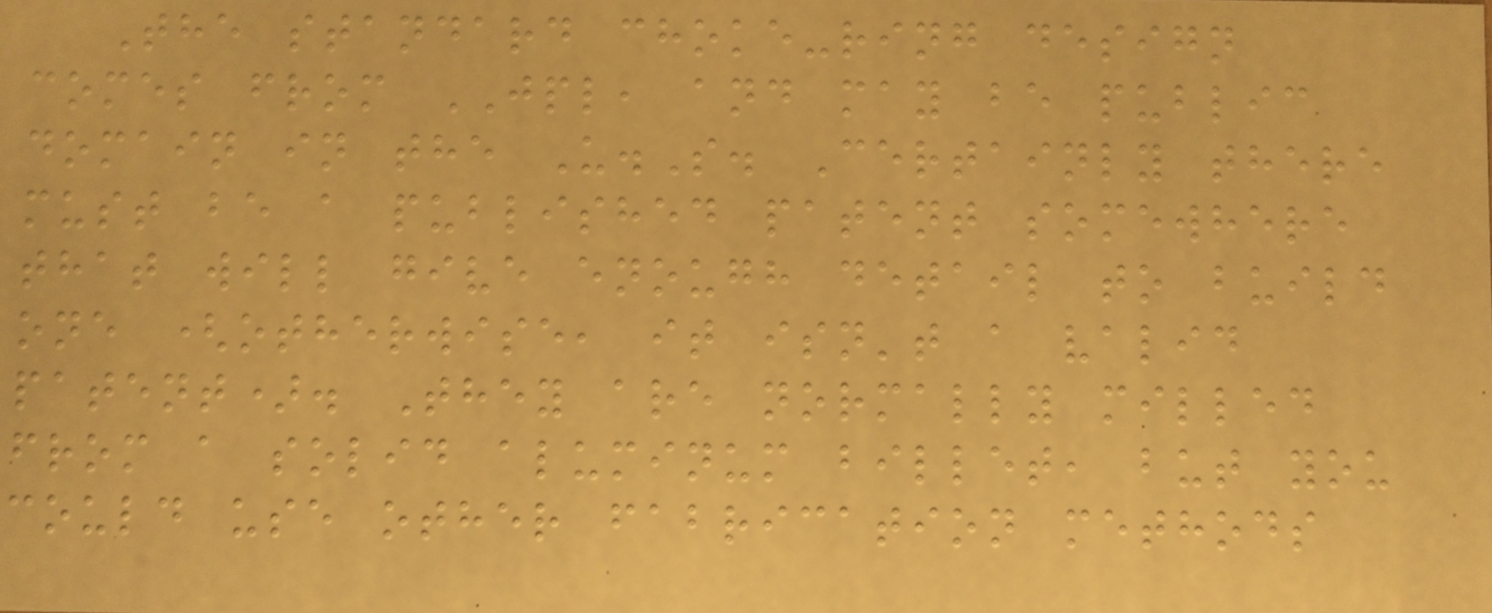The standard choke-ring design
comes from JPL, and may be public
domain in the U.S. Certainly there
must be a published patent somewhere
that will give enough detail to build
one (otherwise, it isn't a valid
patent). They are normally milled
from a solid aluminum billet, but you
could use other fabrication methods
